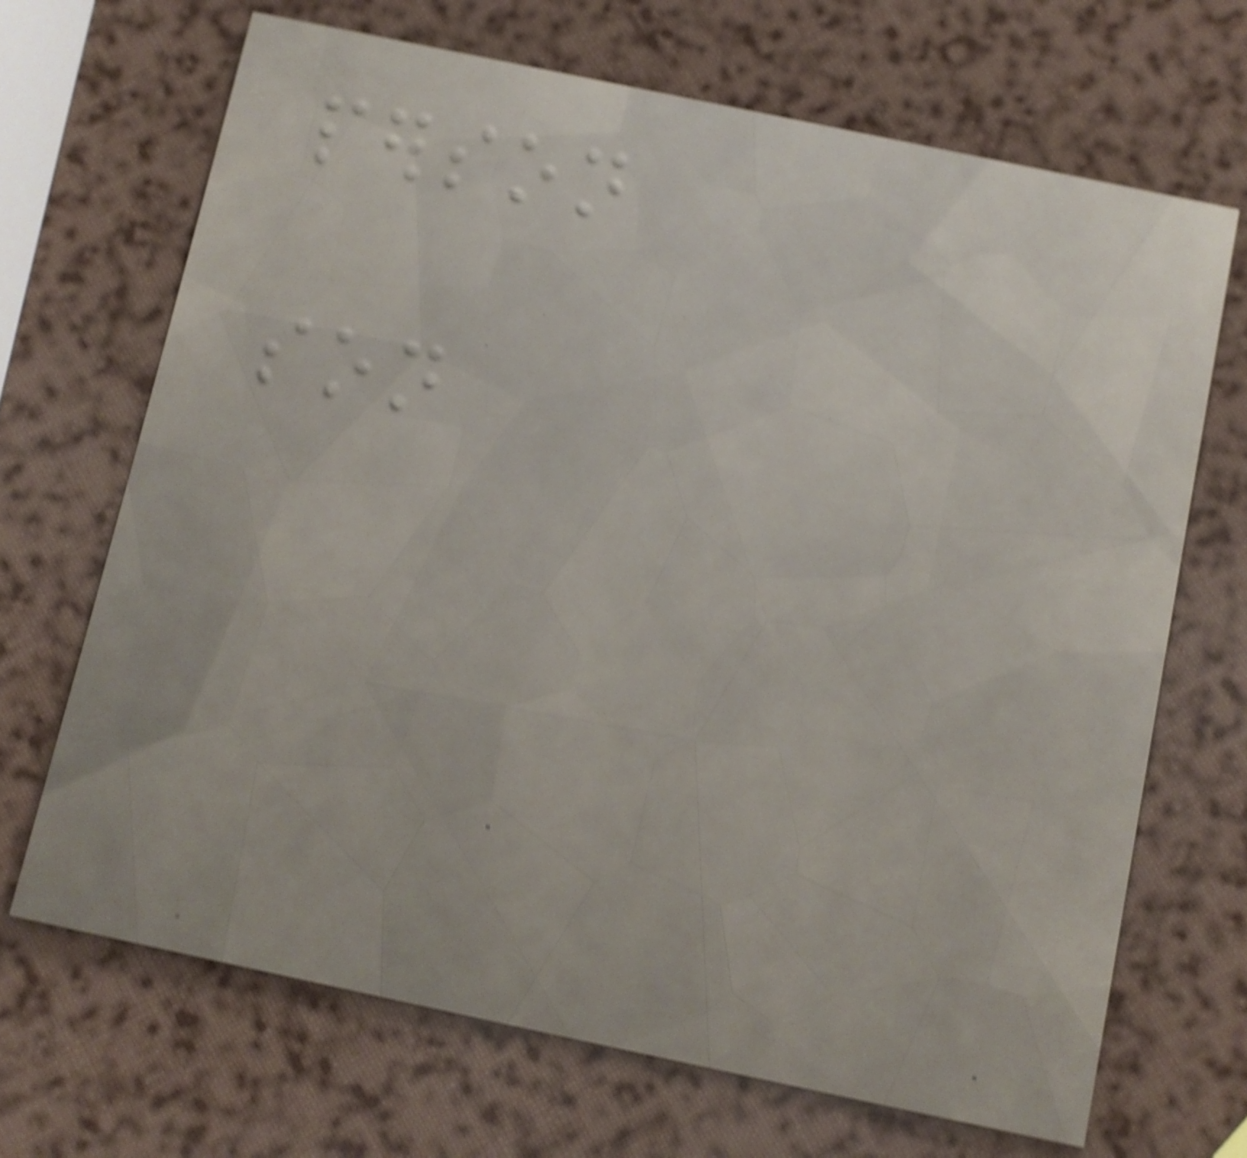person
son
